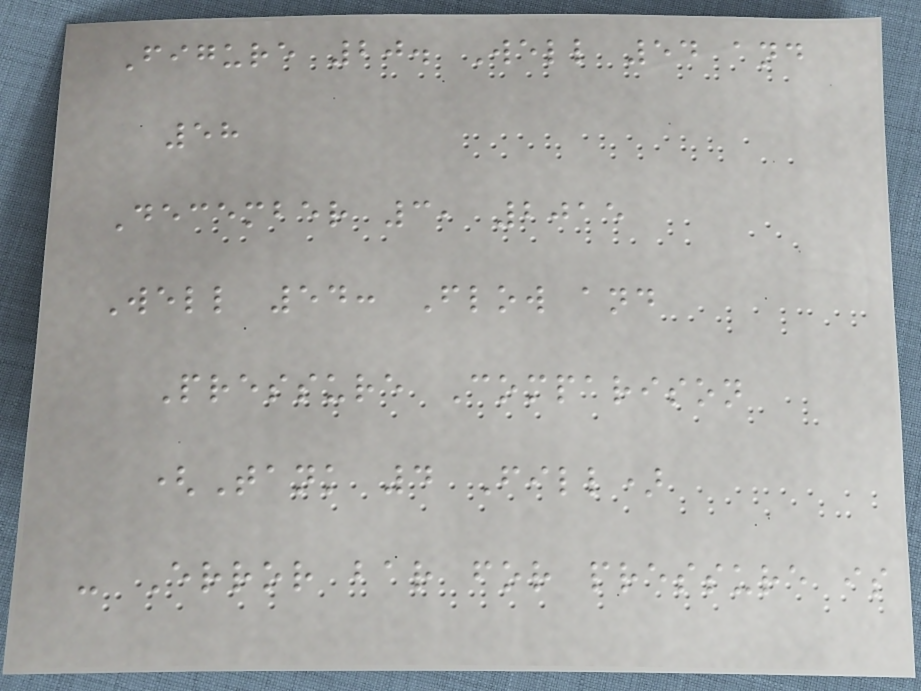Figure 20. Well 54 and
58
December 3, 2015
Well 54: Flow and
Pressure Comparison
(Tank 4 Fill)
- Error bar for pressure is
